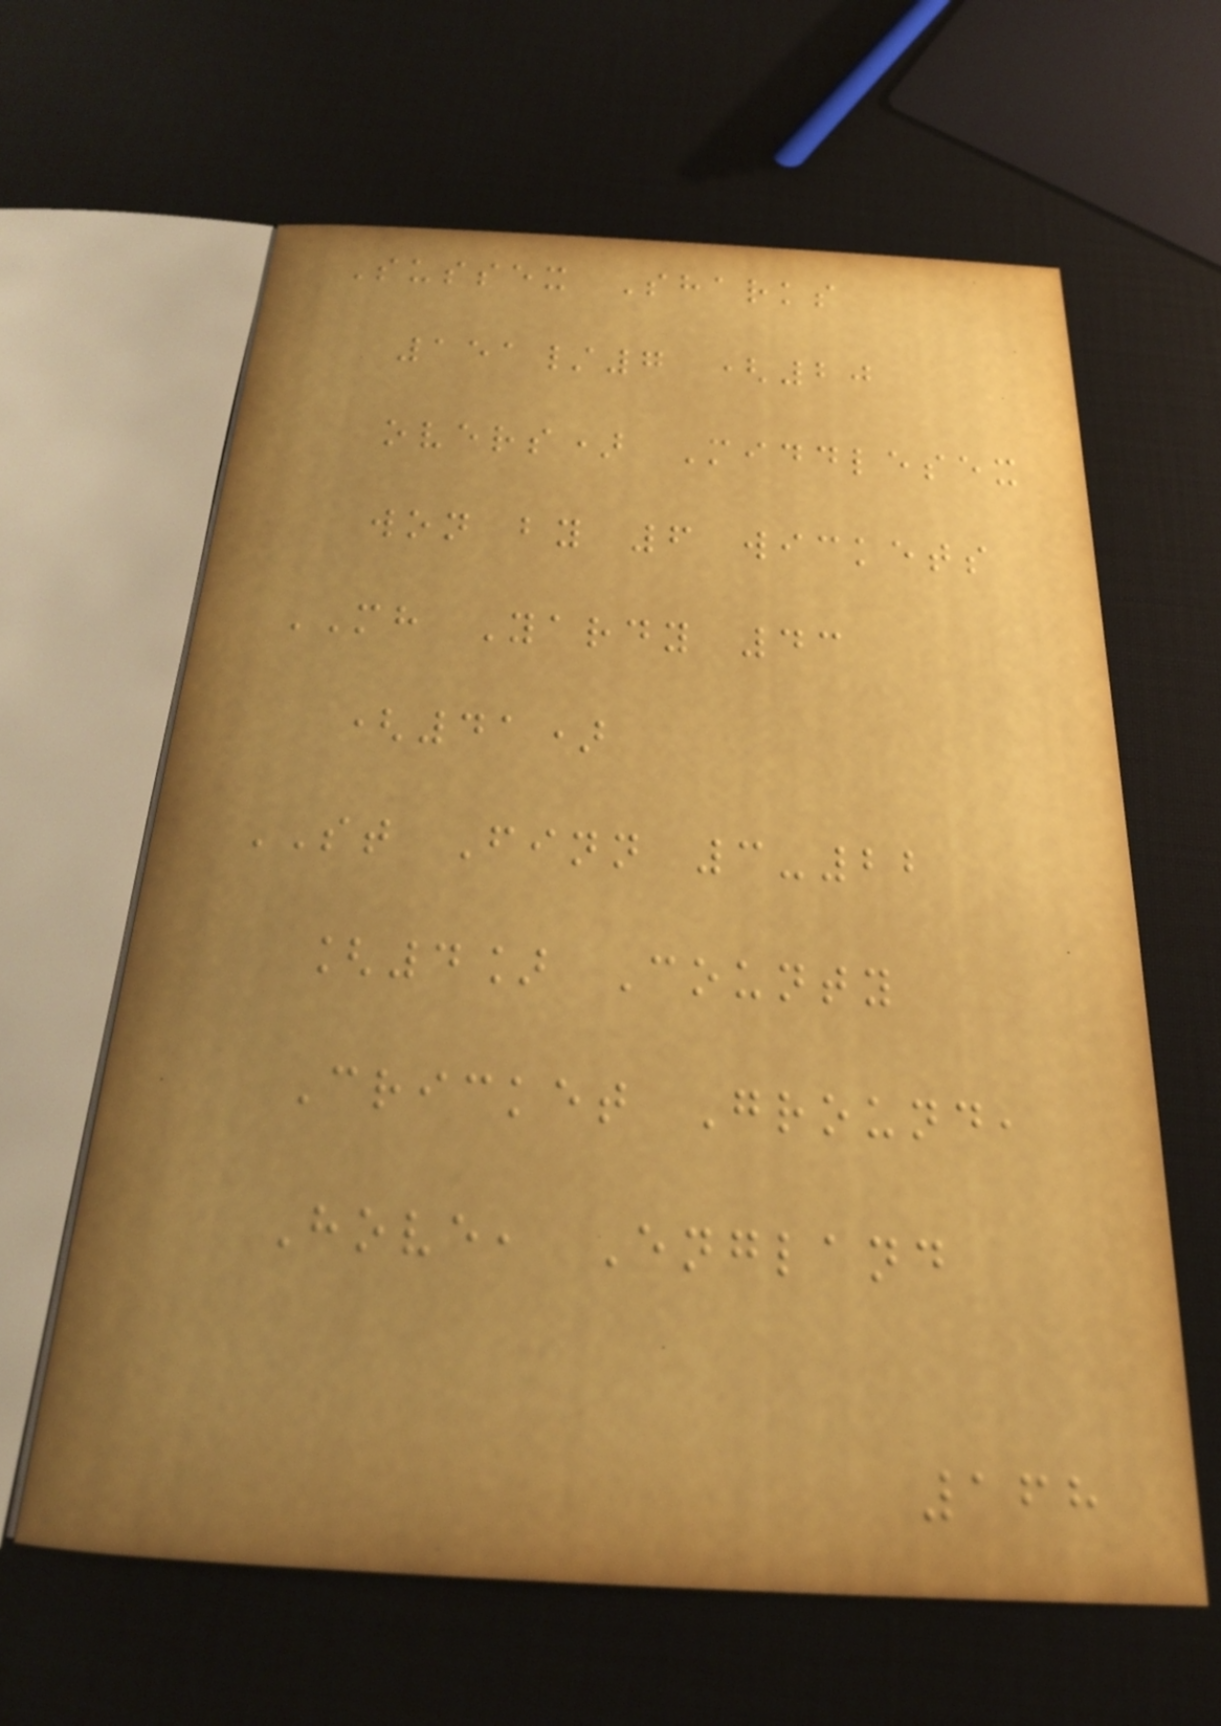Sussex Sharks
151/7 (20
overs) Middlesex
won by 6 wickets
MH Yardy 43
(41)
ST Finn 3-22
[4] County
Cricket Ground,
Hove, England
168
